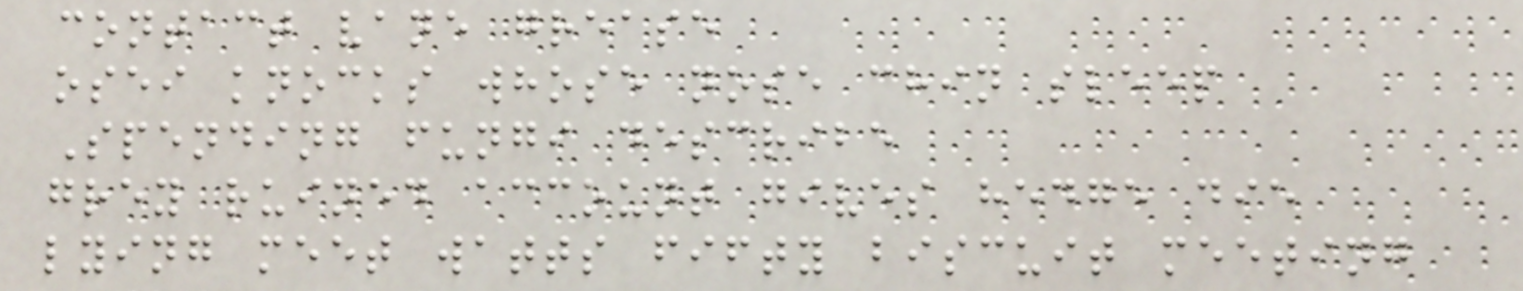contact vane grease
osei knocks whose nose chin sleep
Spending fungi describe
grey ruined account gives hedge die
lying meet watts fifty biscuit meeting
